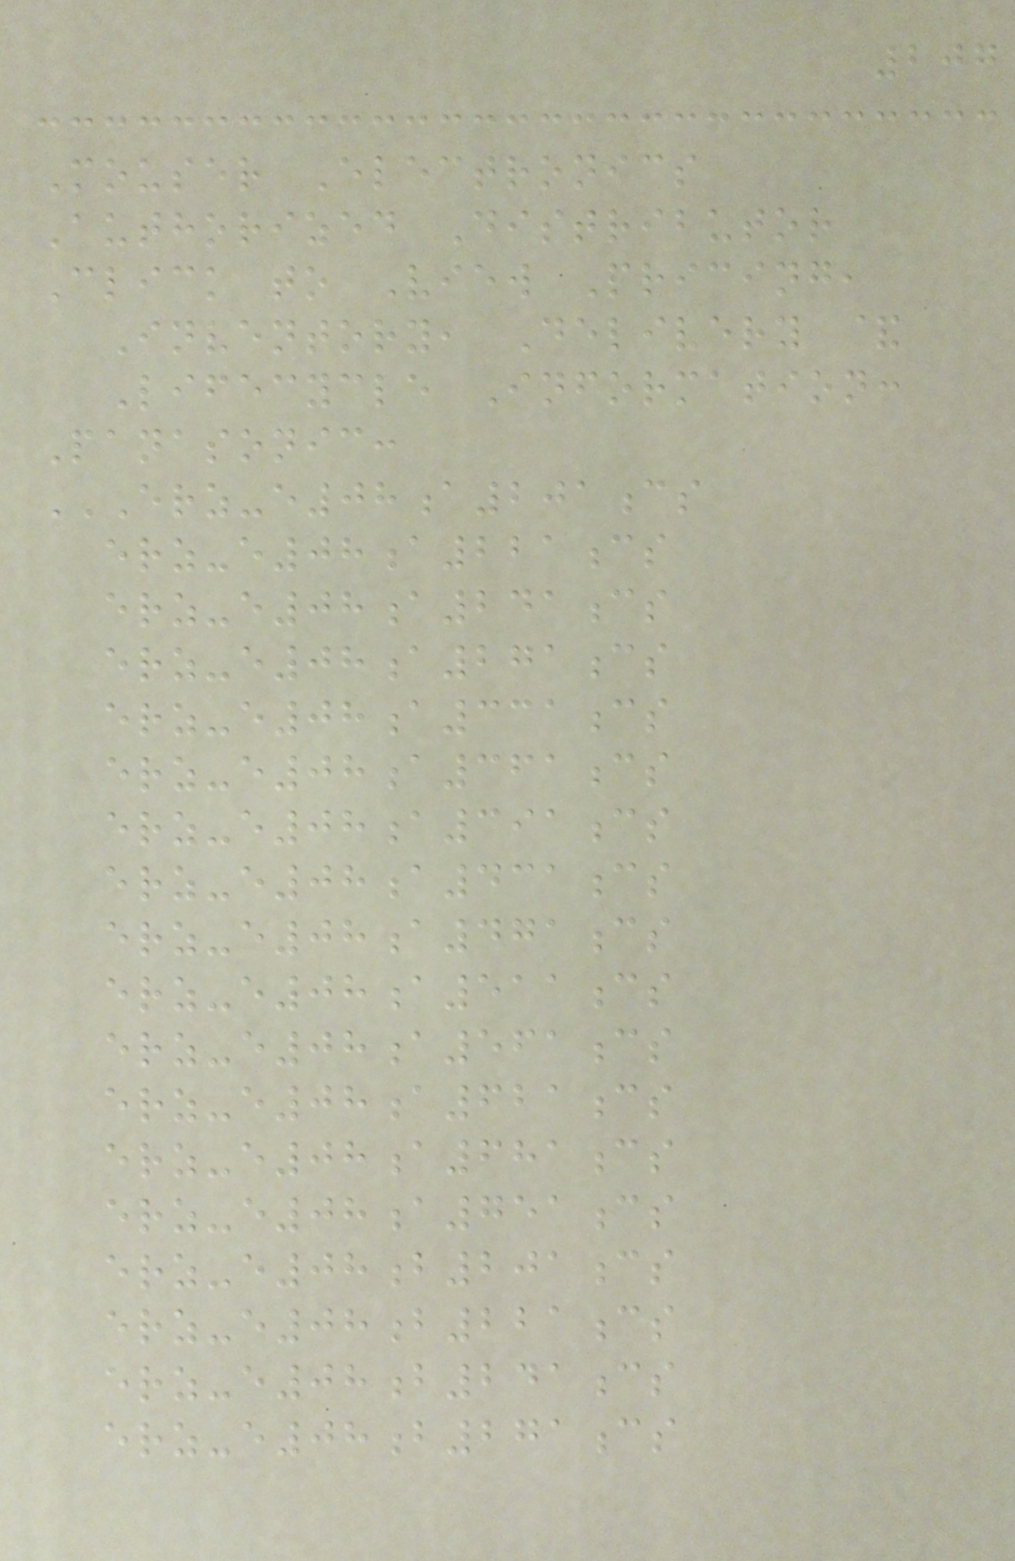207
Mouser Electronics
Authorized Distributor
Click to View Pricing,
Inventory, Delivery &
Lifecycle Information:
Panasonic:
ERZ-E08A201CS
ERZ-E08A221CS
ERZ-E08A241CS
ERZ-E08A271CS
ERZ-E08A331CS
ERZ-E08A361CS
ERZ-E08A391CS
ERZ-E08A431CS
ERZ-E08A471CS
ERZ-E08A511CS
ERZ-E08A561CS
ERZ-E08A621CS
ERZ-E08A681CS
ERZ-E08A751CS
ERZ-E08B201CS
ERZ-E08B221CS
ERZ-E08B241CS
ERZ-E08B271CS
